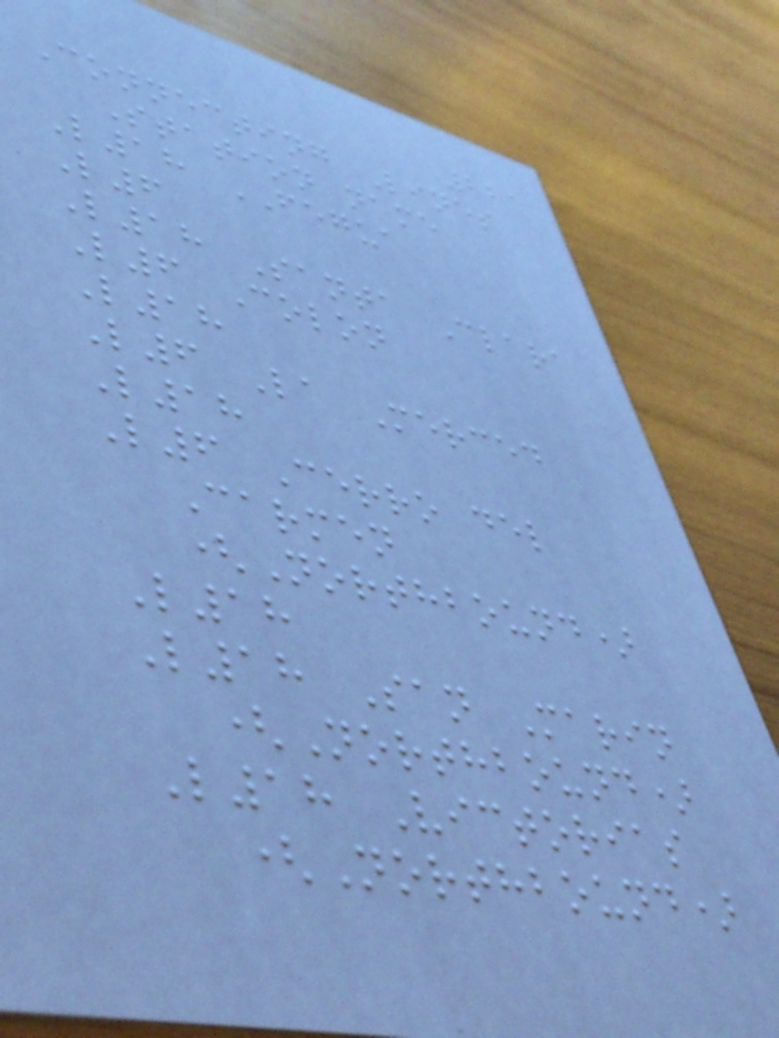221
Connecting Lines
Station name
L18 FEGUA
L6
L18 Santa Clara
L6 Colon
L18
L6 La Merced
L18
L6 Cerro del
Carmen
(Northbound)
L18
L18 San Marin
(Northbound)
L18 Victorias
(Northbound)
